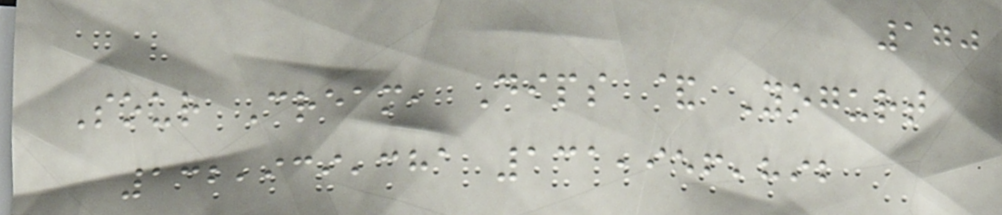170
Sour Cream, Dips & Yogurt
132,939,381 131,956,892
